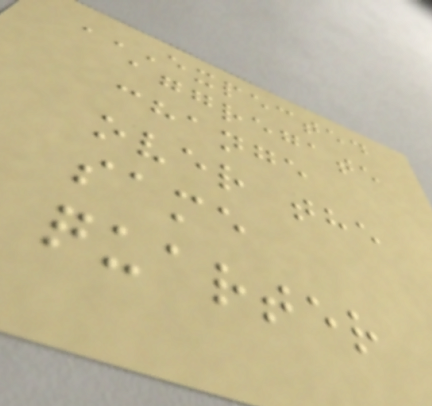EXPECTED
AGGREGATE
CHANGE
OVER THE
SAME
QUARTER
